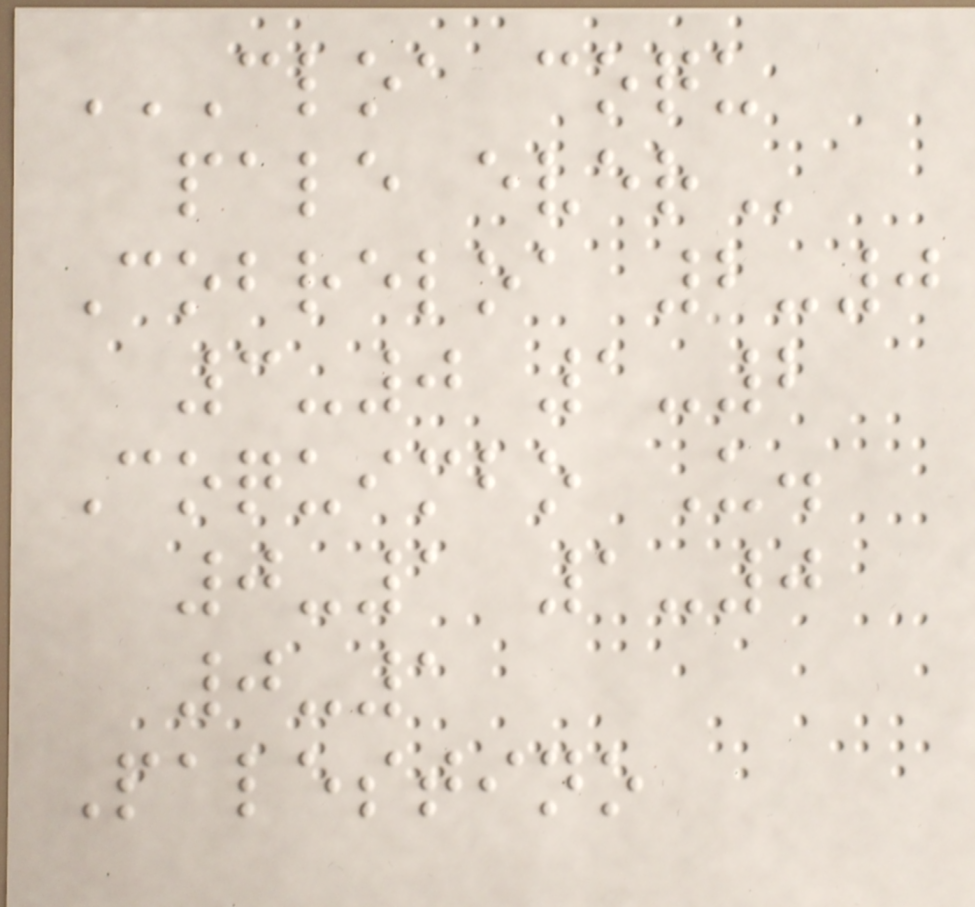CLOA COQU
PALE EVER
Cobreloa 2-0
3-0 1-2
Coquimbo U.
0-1 1-0
0-1
Palestino
